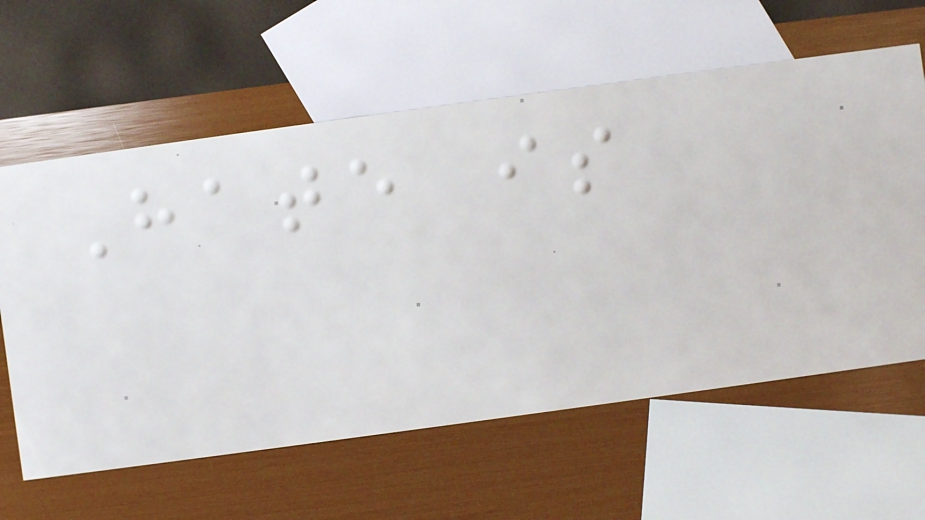Hate is
